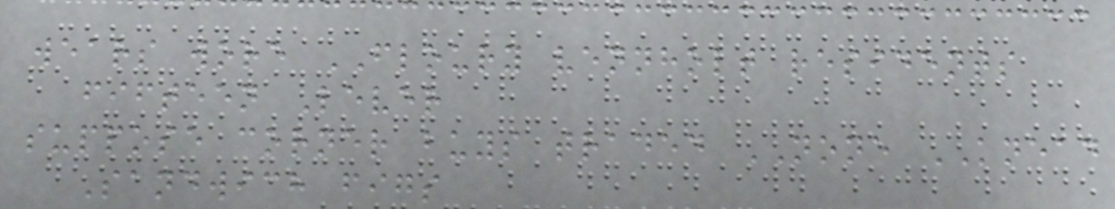wears wore FLOURY vennholt residents
fifteen Lever
suppose corner buys traded NONE KNEAD
Sandwich figs
